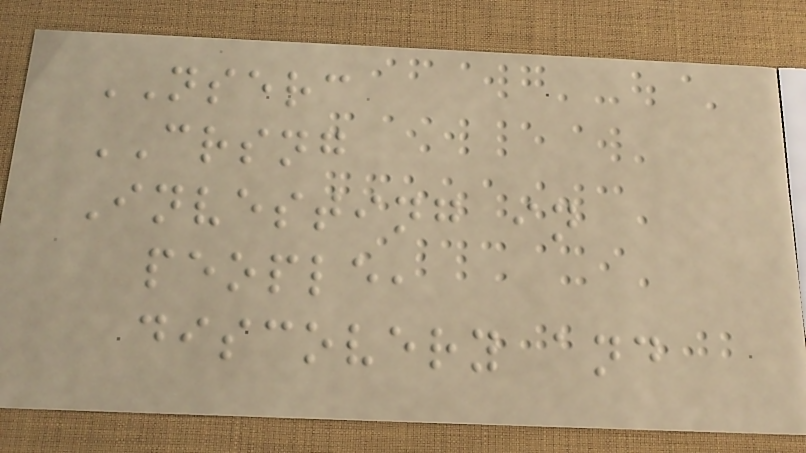NSERC
CRSNG
Investing in
people,
discovery and
